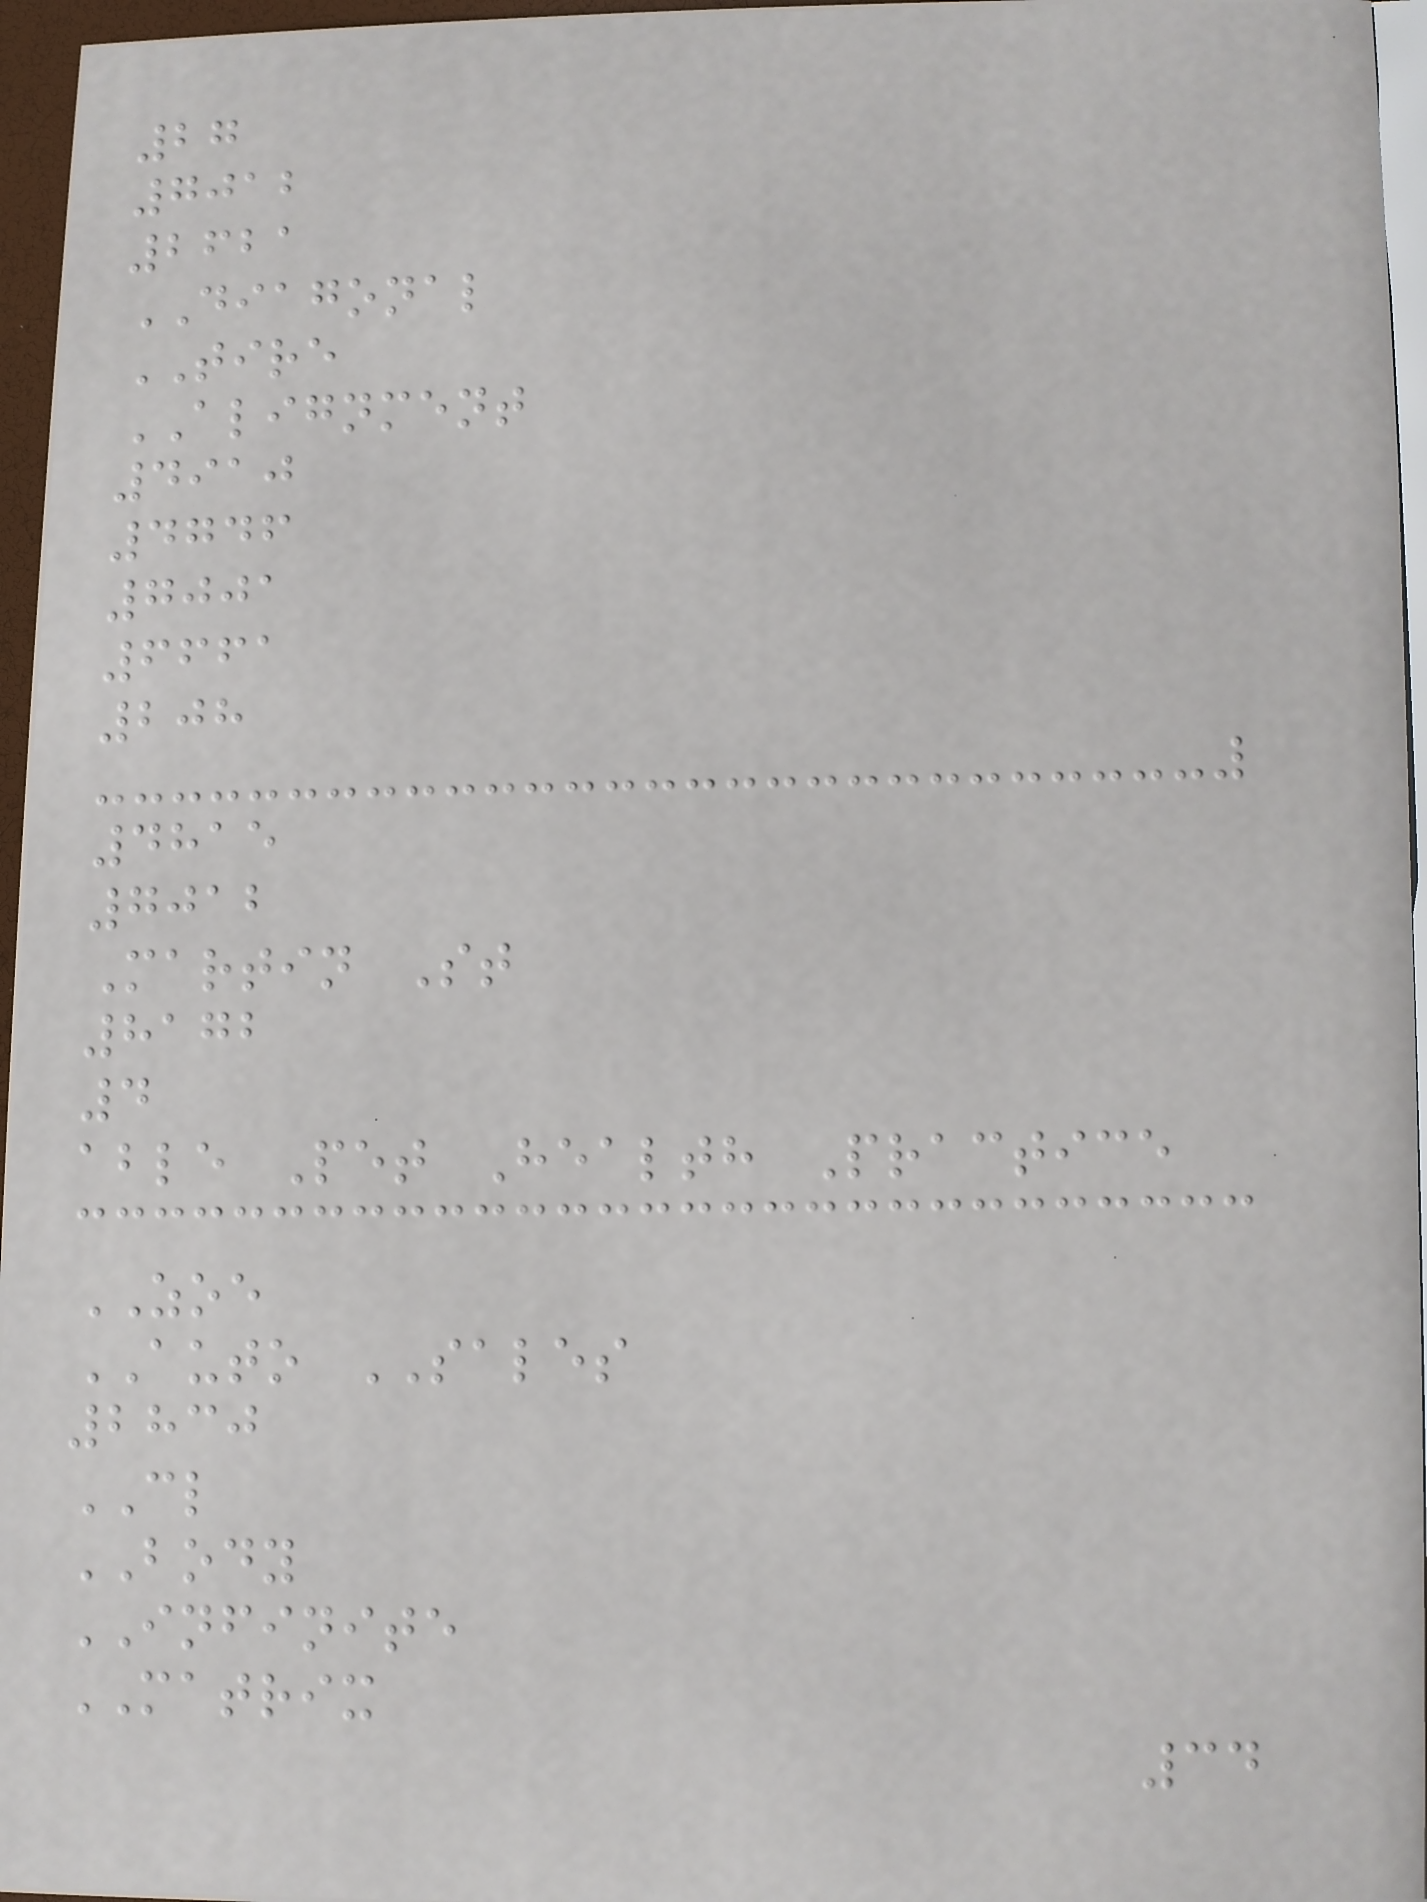27
7012
2621
DIAGONAL
TIRE
ALIGNMENT
4910
4746
7001
6661
208
4815
7012
Martin St
8172
4
able Pet Health Practice
ZOE
AUTO SALES
2830
CL
BODY
INFINITE
MATRIX
34
